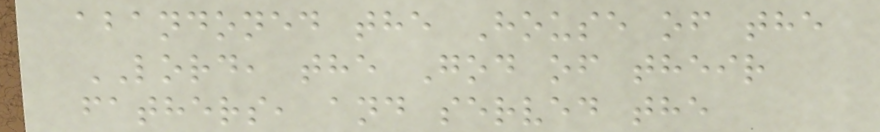abandoned the House of the
LORD, the God of their
fathers, and served the
